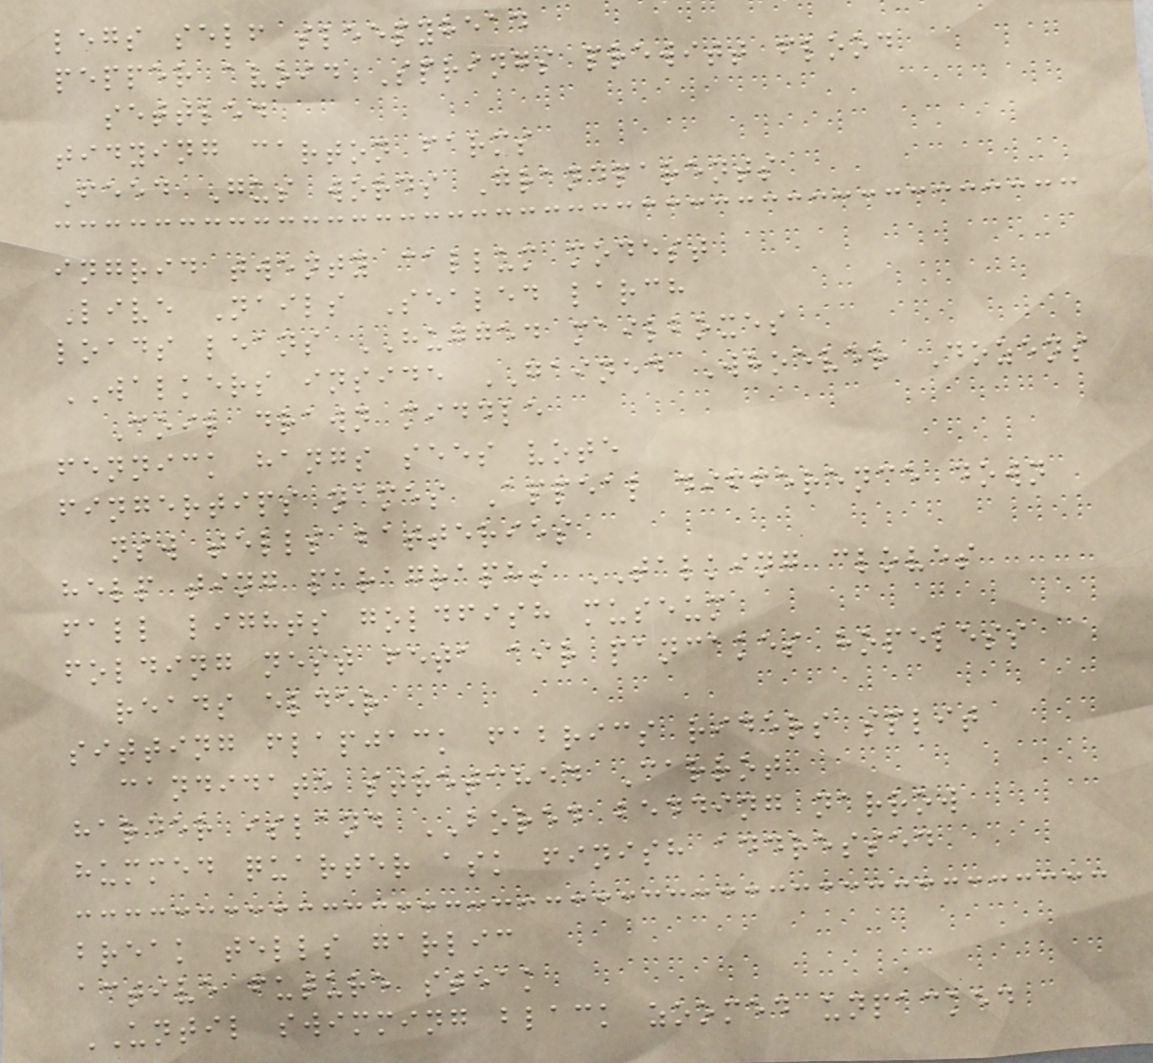legs self sleepyhead
pepper avoid Springs prewitt flood
settled
tidying carton farms
Feed Gus words Grandparents
ingrid twenty callum modest
Live Nails Sealed larch
loads leans HUGGED mailboxes
WALKERS inside GAINED Whoever Dozens
Coil drawn middle
fennick hangs sees vote
fingertips names Appeal difference down
nsw tells batteries
help ting paragraphs TALKING cloves
fall lights goldfish museum
folding nest feta air pancakes hopeless
reads elder
sitting flapjack fabrics riders split
candidate stretched Carrot
harder island BORED bedding narrow
hummed quarter ask finish addressed
break tells garlic
active future steak
UNTIL swimming black zoomed unpacked
